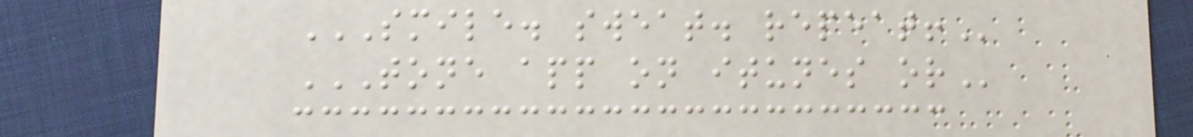SMILE. SWEAT. REPEAT!
TONE APP ON ITUNES OR
